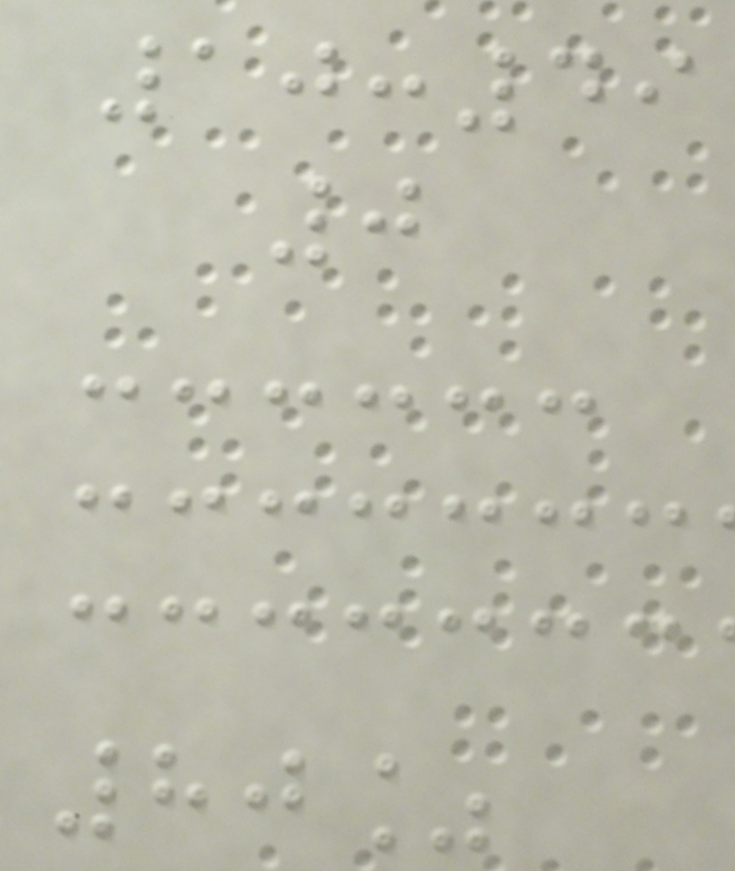10:49
0
80%
